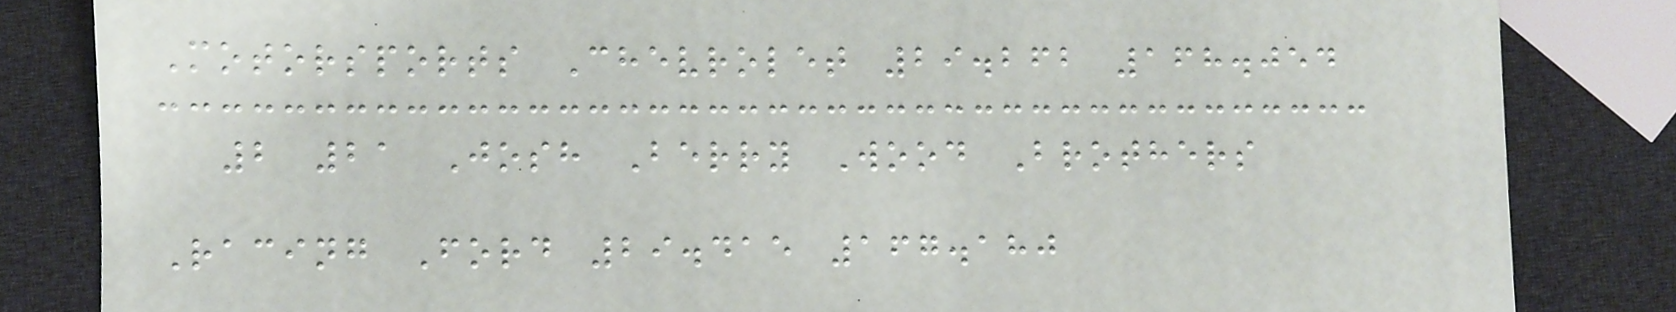Motorsports Chevrolet 29.262 168.054
2 21 Josh Berry Wood Brothers
Racing Ford 29.415 167.180
